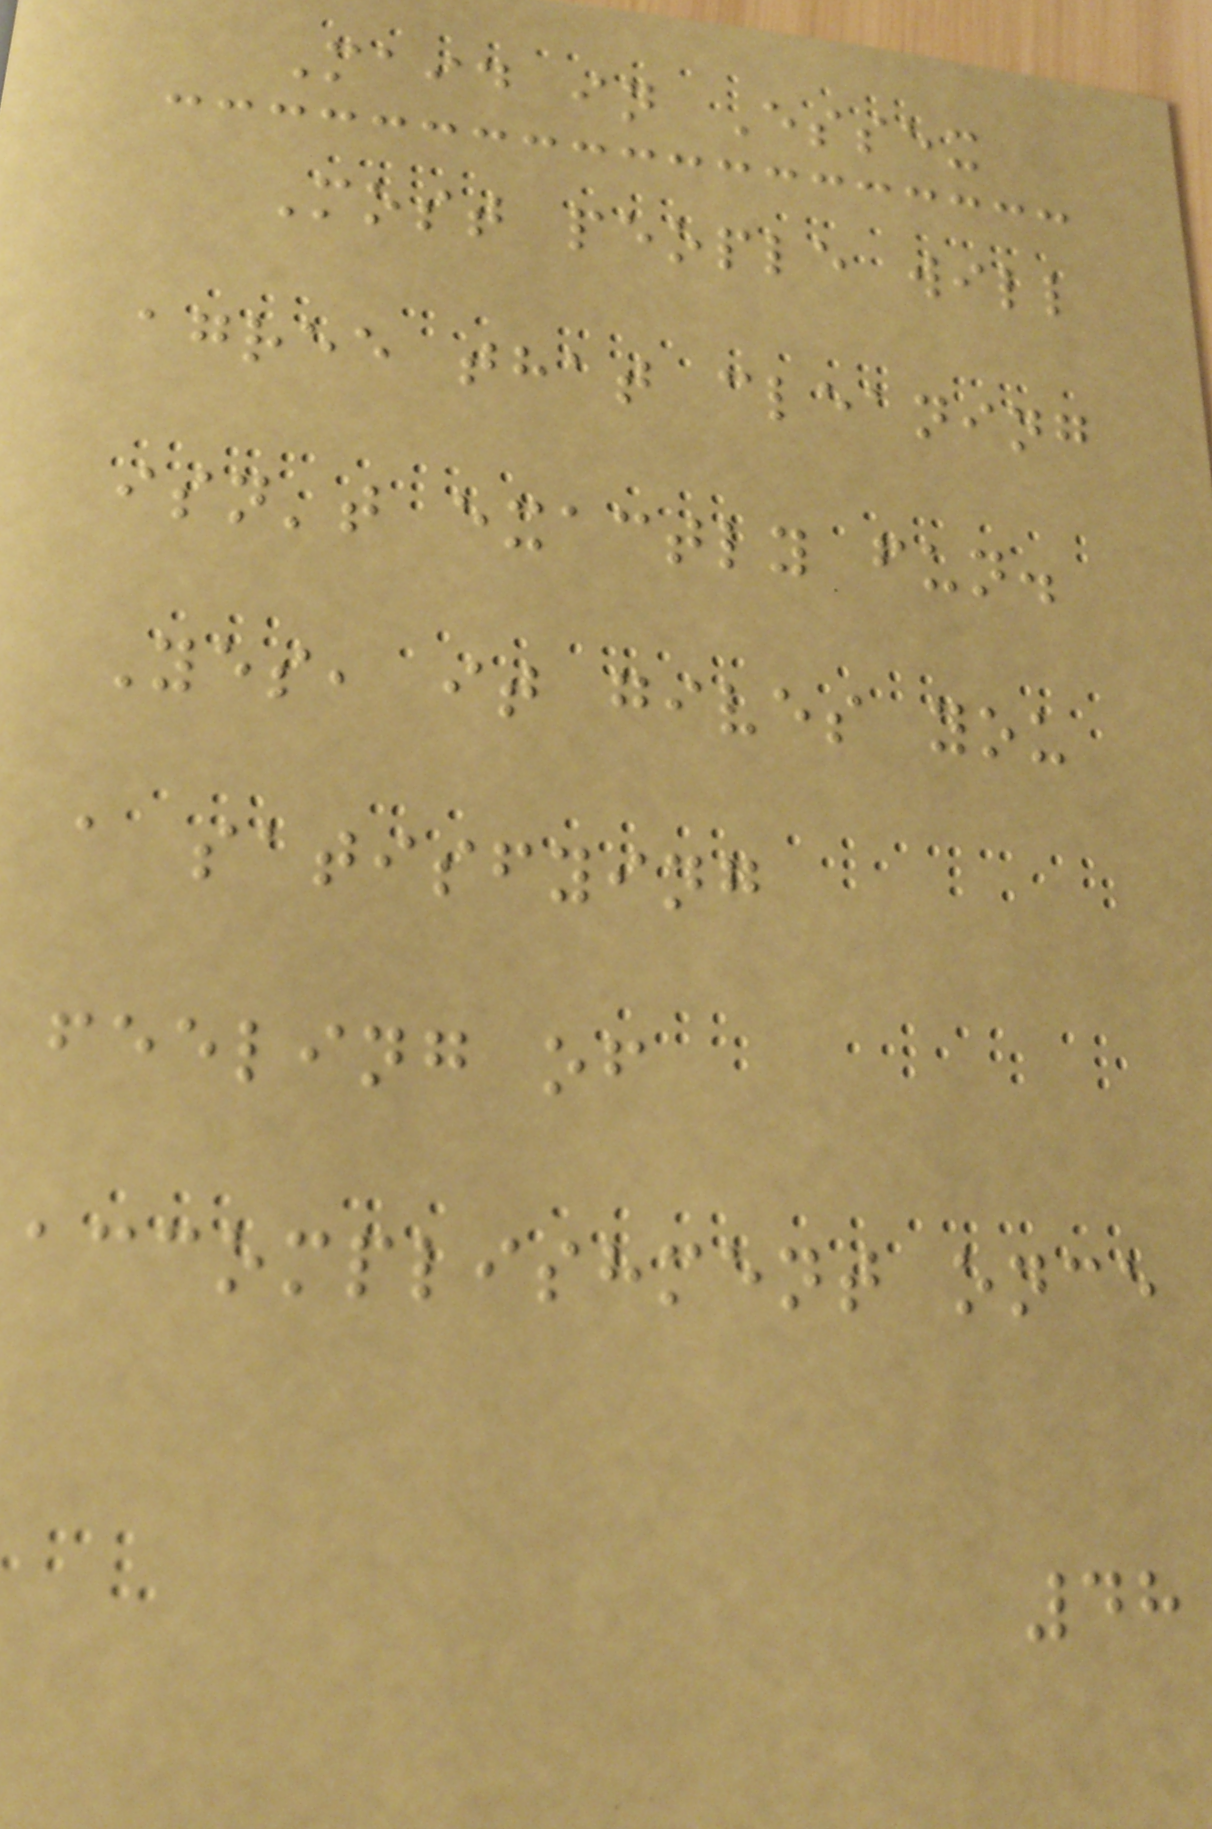Maid in Essex
Most people will
agree that cleaning
isn't exactly fun.
Yes, it gives you
a satisfying
feeling of
accomplishment once
48
